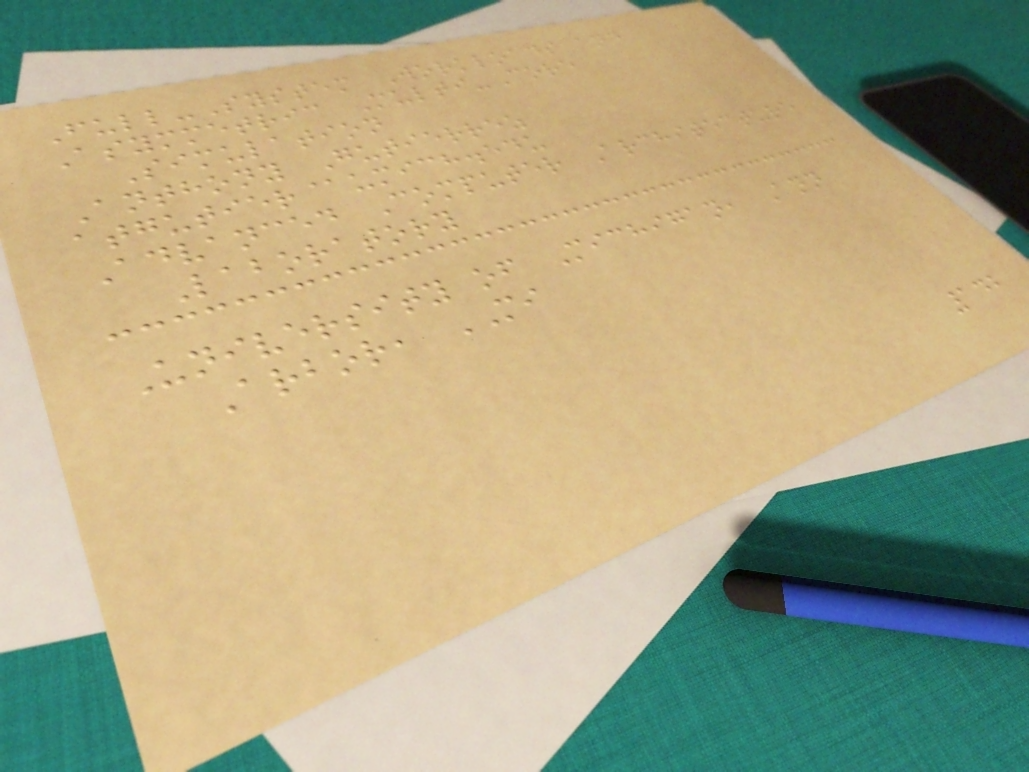Full-System Workloads and
Asymmetric Multi-Core
Simulation
Anthony Gutierrez
atgutier@umich.edu
Advanced Computer Architecture
Laboratory
University of Michigan, Ann
Arbor, MI
142
